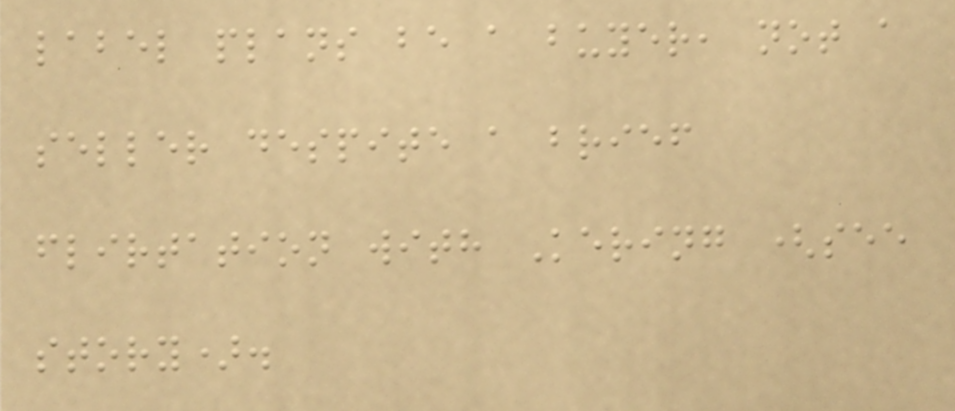label plans be a buyer, not a
seller despite a brief
flirtation with Kering (see
story).
